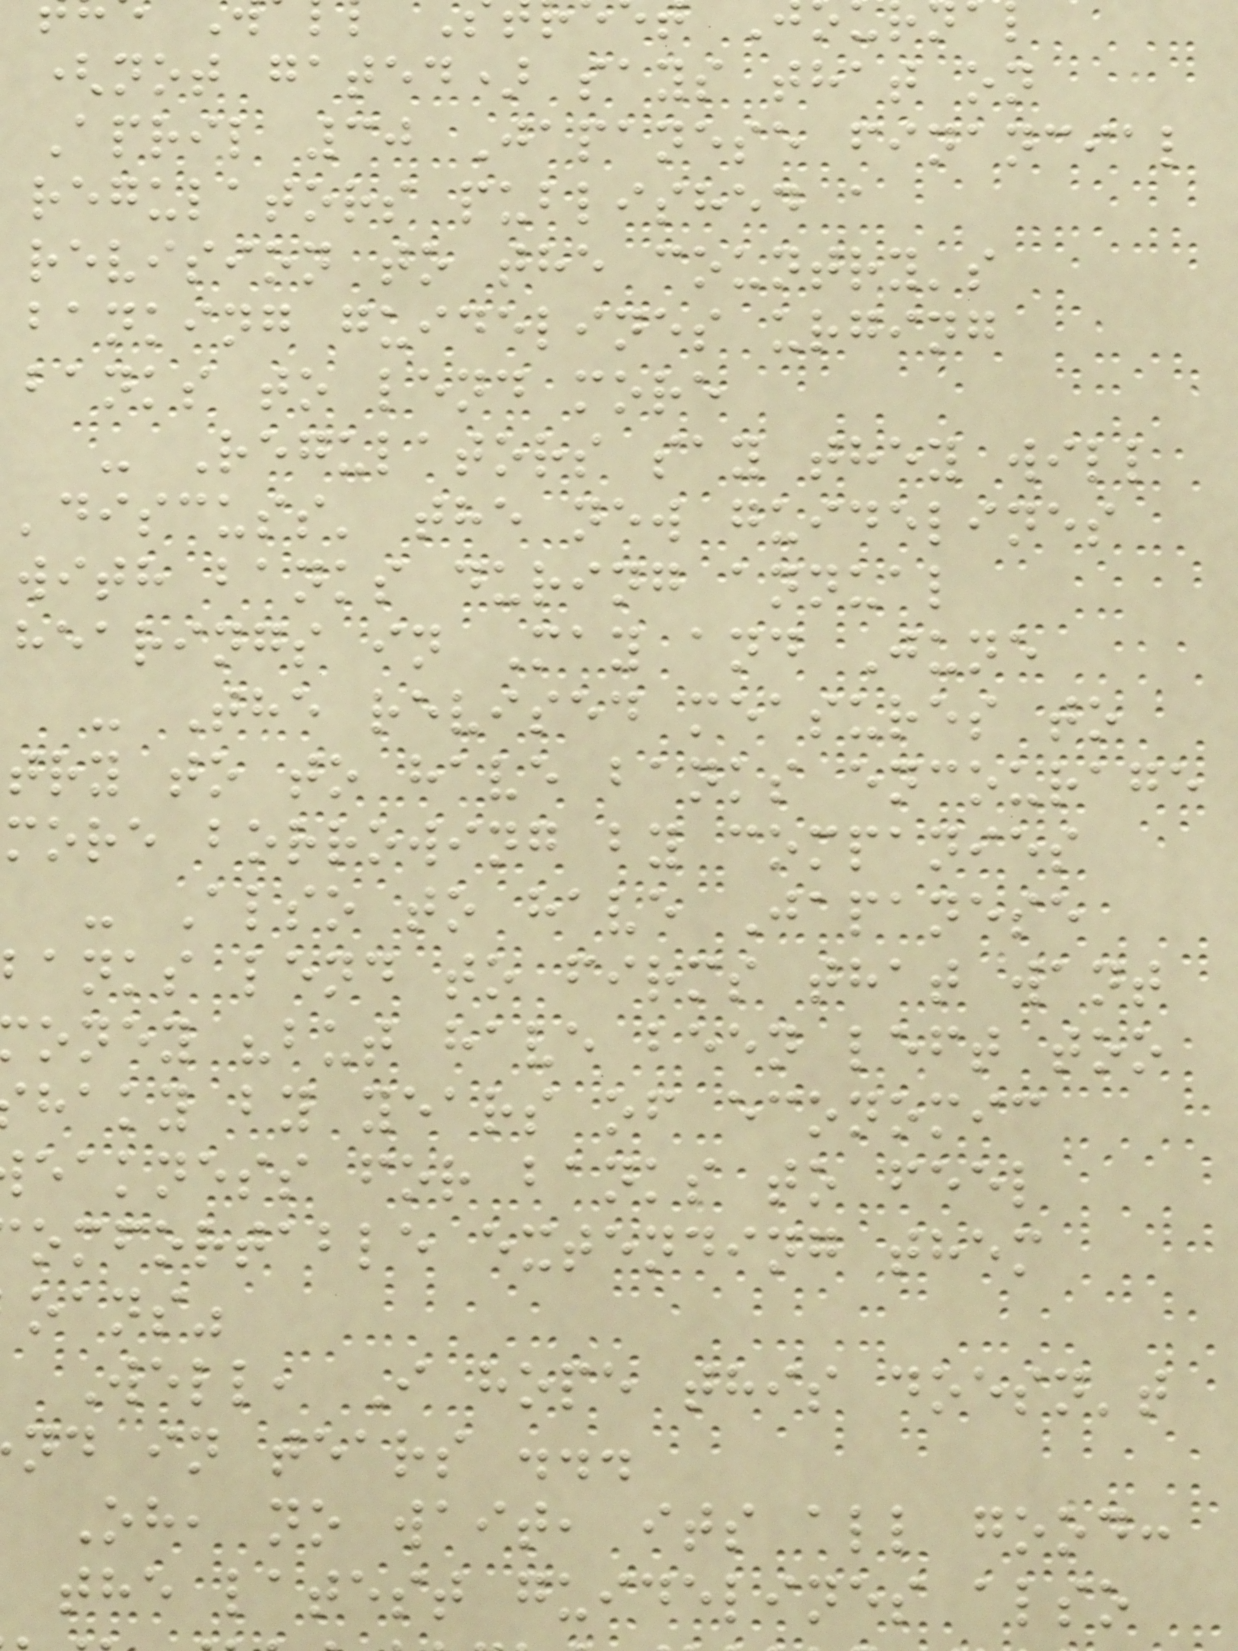(not gated) says that on
April 30 Japanese financial
regulators published a
revision to the country's
banking guidelines urging
banks to lend more
- Regulators say they will
'discuss' the new guidelines
with banks during annual
hearings in May and June
- The revised measures to
try to to have banks encourage
more borrowing by companies
- Also to have Japanese
anks lend to firms that want
oney "but have been left too
haky by years of economic
eakness for banks to feel
omfortable extending them
oans"
Well, I hope this doesn't
nd in tears ...
Oh, no wait, its all good:
the latest guidelines also
